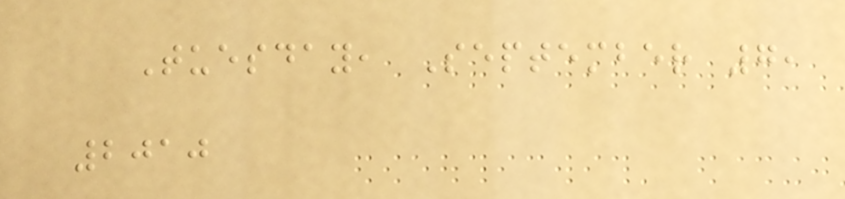Tuesday, September 7,
2010
